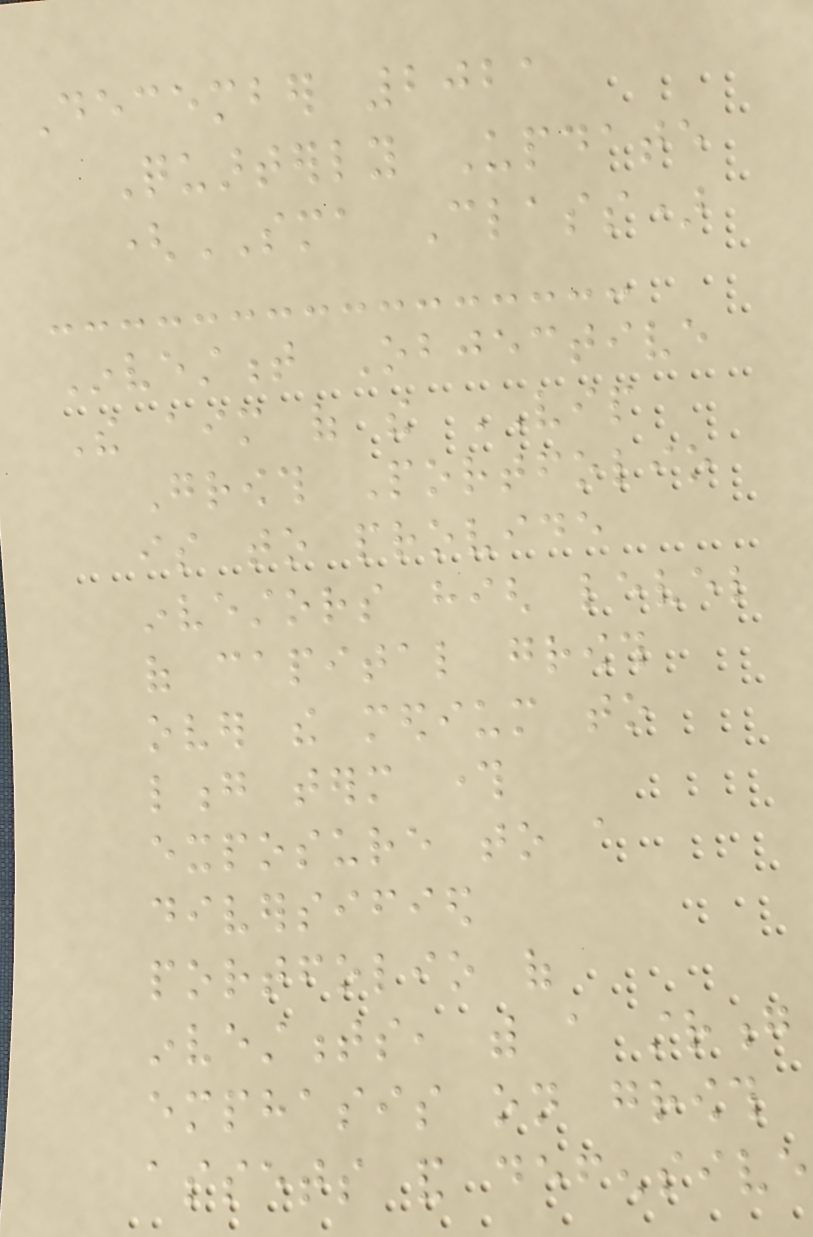December 2021
Quarterly Update
(SMA Class)
Investment Objective
The aim of the VIP
Growth Portfolio
is to provide
investors high level
of capital growth
over the medium to
long term through
exposure to a
diversified
portfolio of
investments, with a strong
emphasis on growth
assets and defensive
